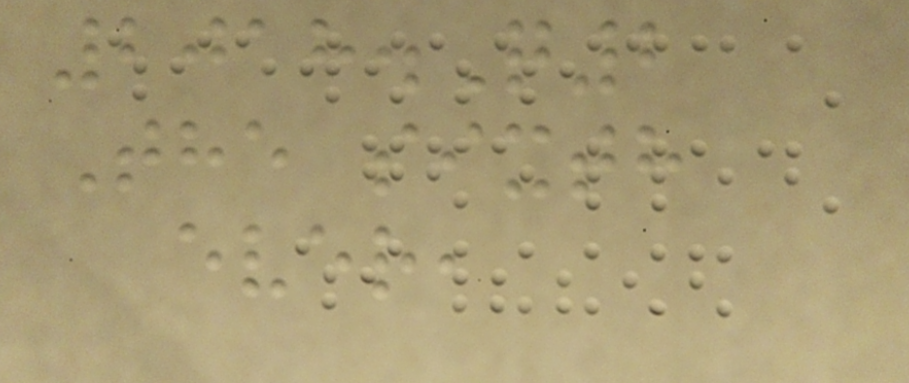2018.Q2
The sixth
ever,
